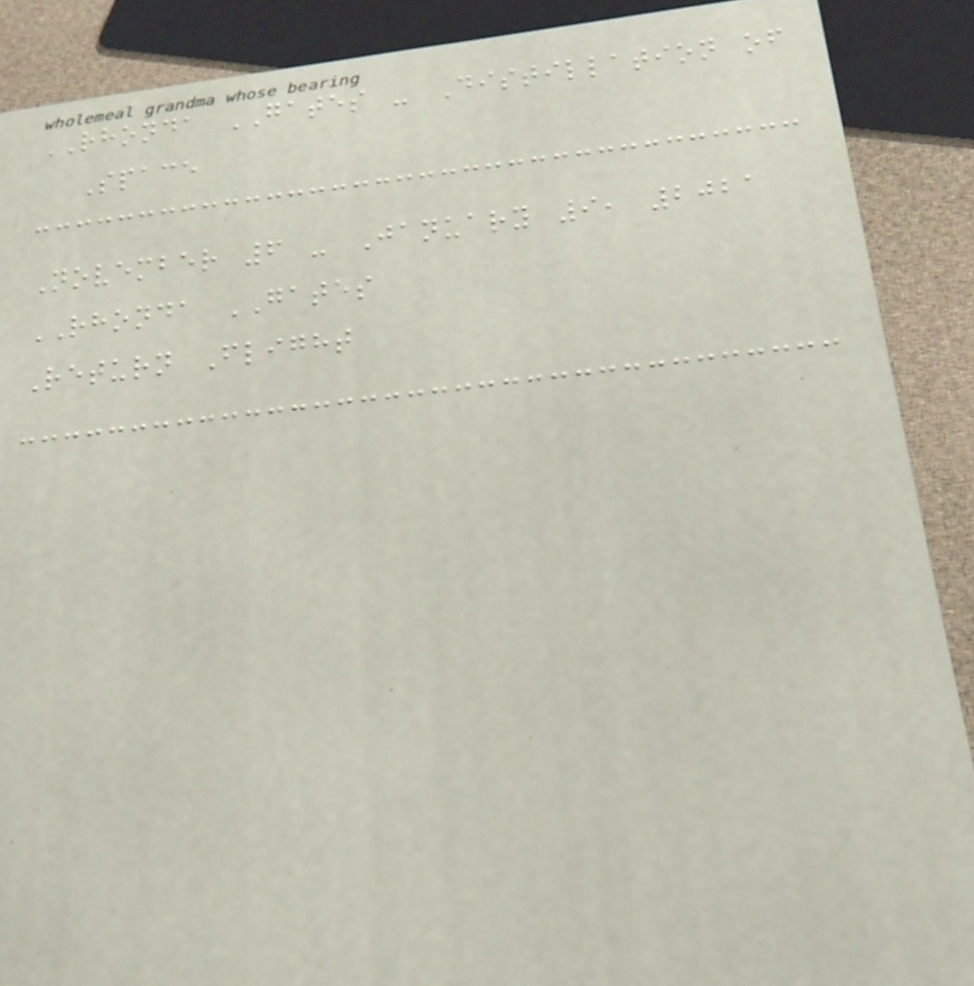RHONDA GATES - Distillation of
Space
November 6 - January 9, 2021
RHONDA GATES
Return Flight
